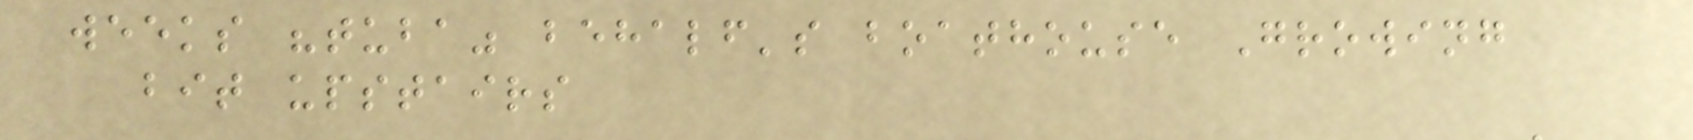weeks "tuba" behalf's boathouse Growing
bit upstairs
